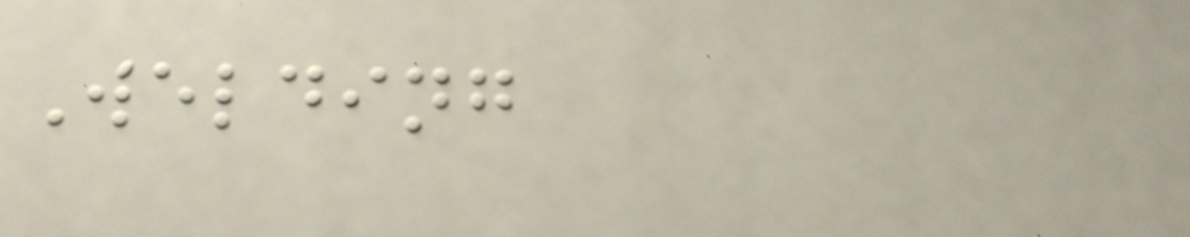Welding
